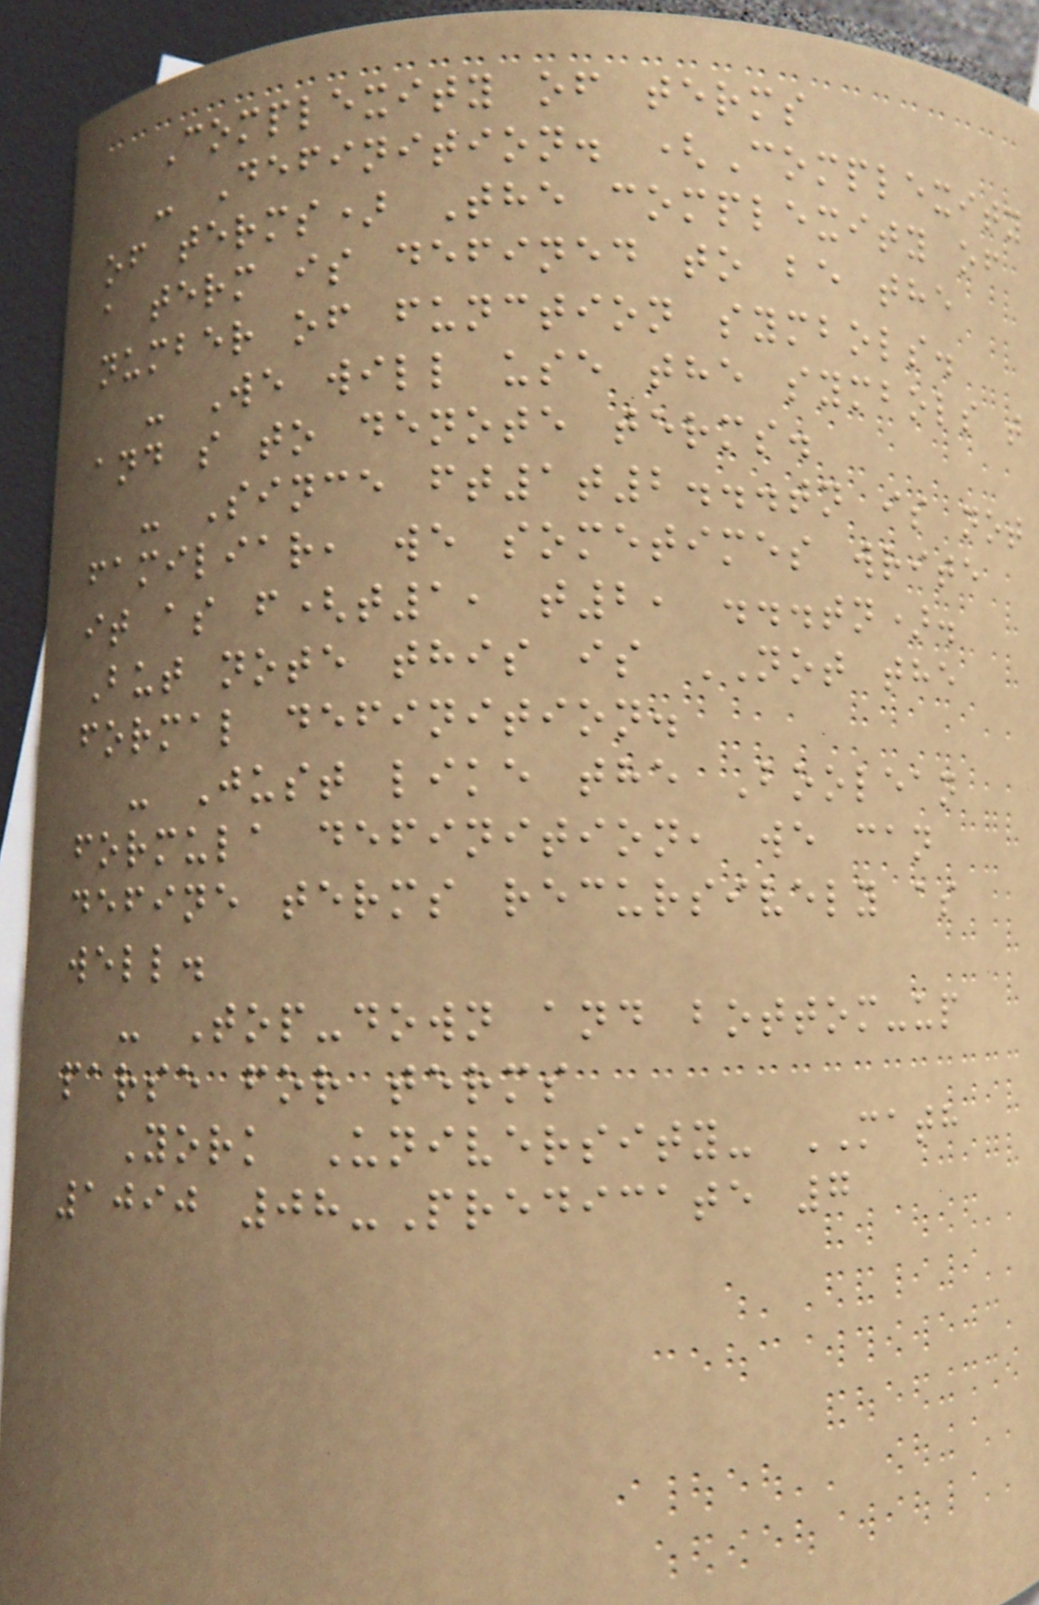Complexity of terms
- Definition. (Complexity
of terms) The complexity of
a term is defined to be the
number of function symbols.
- We will use the symbols t
and s to denote terms.
- Since ft1t2...tn is not
familiar, we sometimes write
it as f(t1, t2, ...tn).
But note this is NOT the
formal definition.
- Just like the Boolean
formula definition, we can
define terms recursively as
well.
- Top-down and bottom-up
parse for terms
York University- MATH
1090 08-Predicate 7
